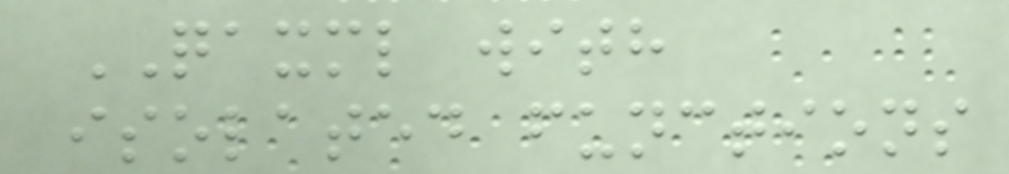QAXML with
isolated functions
